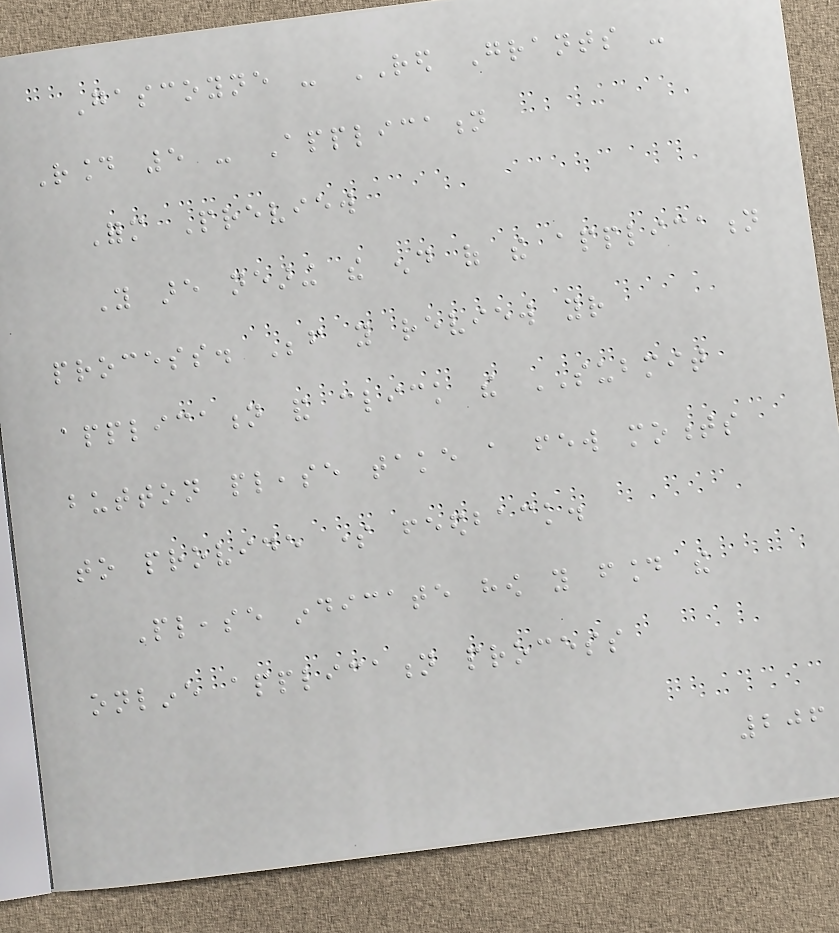Gascoyne - RED Grants -
Round 5 - Application
Form Preview
You are nearing the end of the application
process. Before you review your
application and click the SUBMIT
button please take a few moments
to provide some feedback.
Please indicate how you found the
online application process
206
